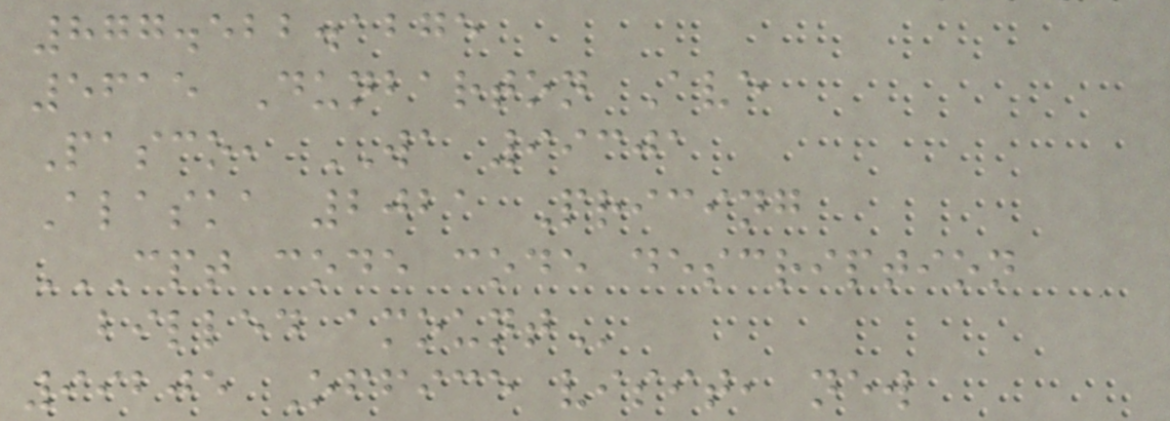877.522.1275
5615 Dunbarton Ave
Pasco, WA 99301
Alaska 2021 Pricing
CPT CODE CODE DESCRIPTION
BILLED AMOUNT
99205 Office visit, new
